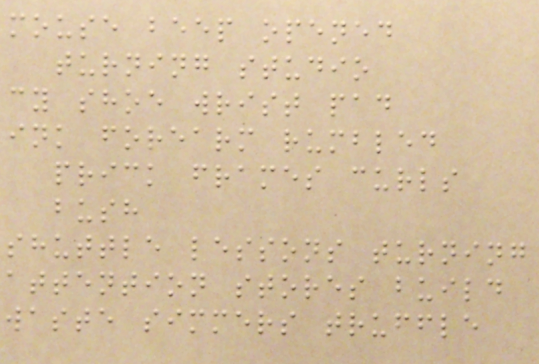mouse beep opened
turning studio
cy shoe wrist pad
ink forearm rumbled
prick frames curls
bush
shuttle lessons turning
attention stores build
waste simmers truffle
